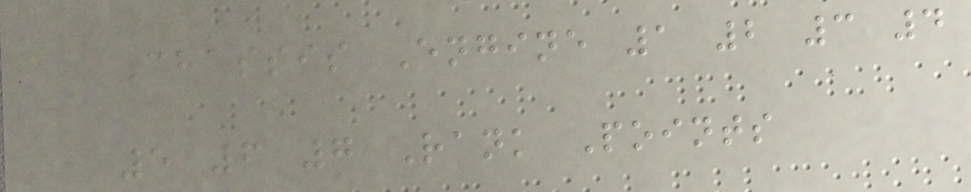Chassis Engine 1 2 3 4
5 6 7 Rank Points
